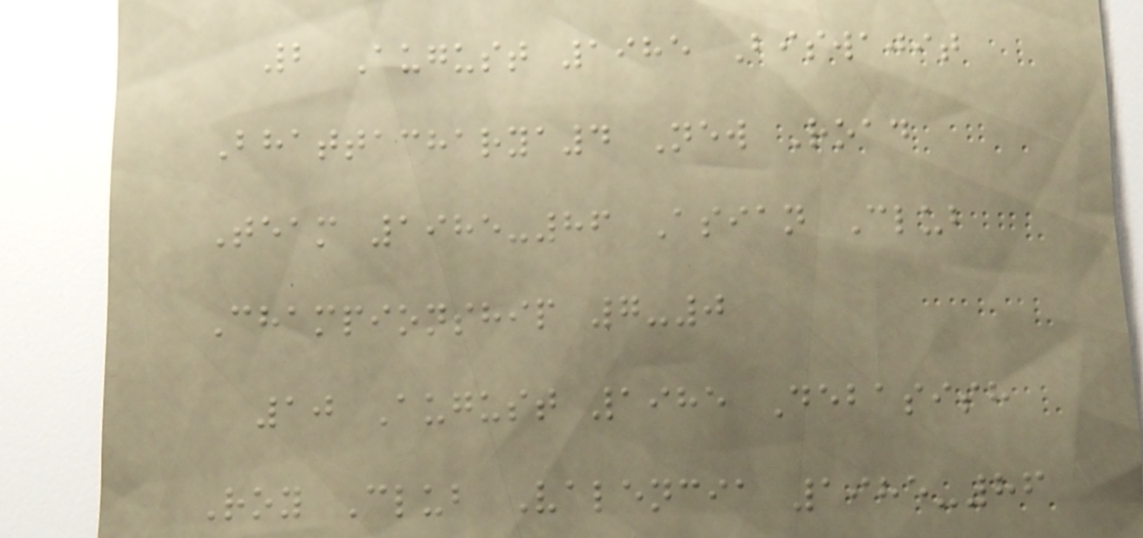2 August 1985 Biswajit
Bhattacharya4 New Road
Team 1985-86 Asian Club
Championship 7-0
10 August 1985 Debasish
Roy Club Valencia 1985-86
